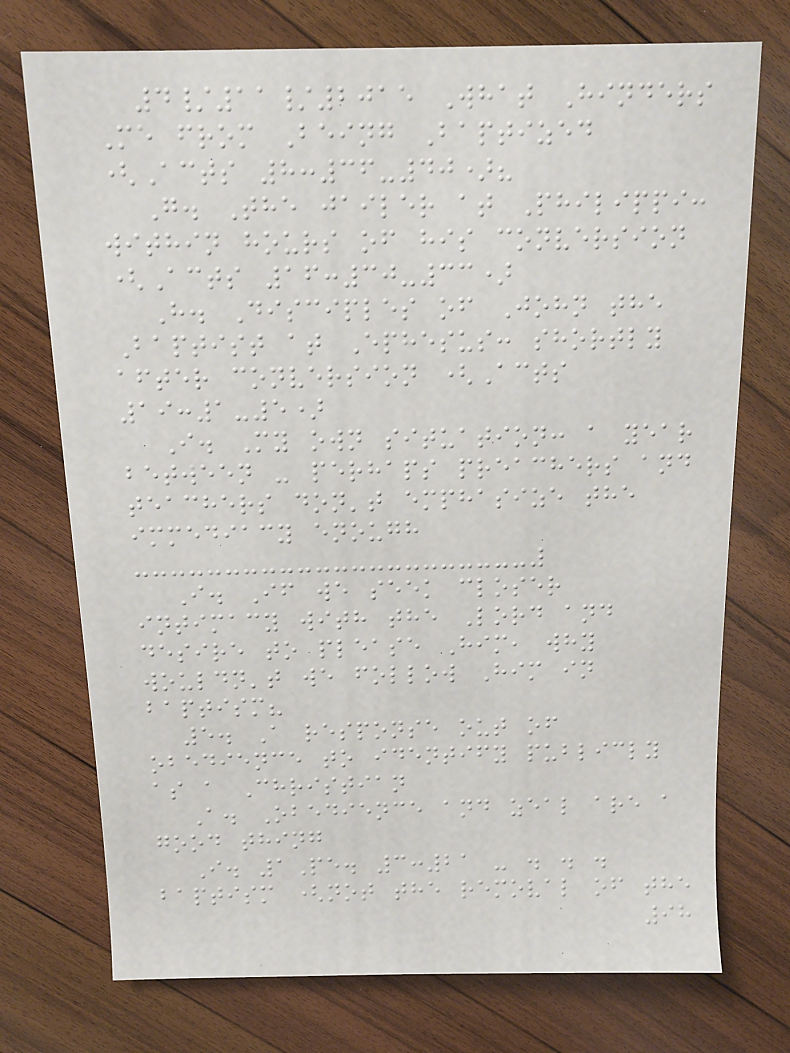4/11/2015 What Hinders
Me from Being Baptized
(Acts 8:36-40)?
G. The jailer at Philippi:
within hours of his conversion
(Acts 16:30-33)
H. Disciples of John the
Baptist at Ephesus: shortly
after conversion (Acts
19:1-5)
I. My own situation: a year
between - perhaps preachers and
teachers don't emphasize the
immediacy enough
I. If we seek closer
intimacy with the Lord and
desire to please Him, why
wouldn't we follow Him in
baptism?
5. A response out of
obedience to identify publicly
as a Christian
A. Obedience and zeal are a
good thing
I. 1Pe. 3:21 - . . .
baptism (not the removal of the
98
